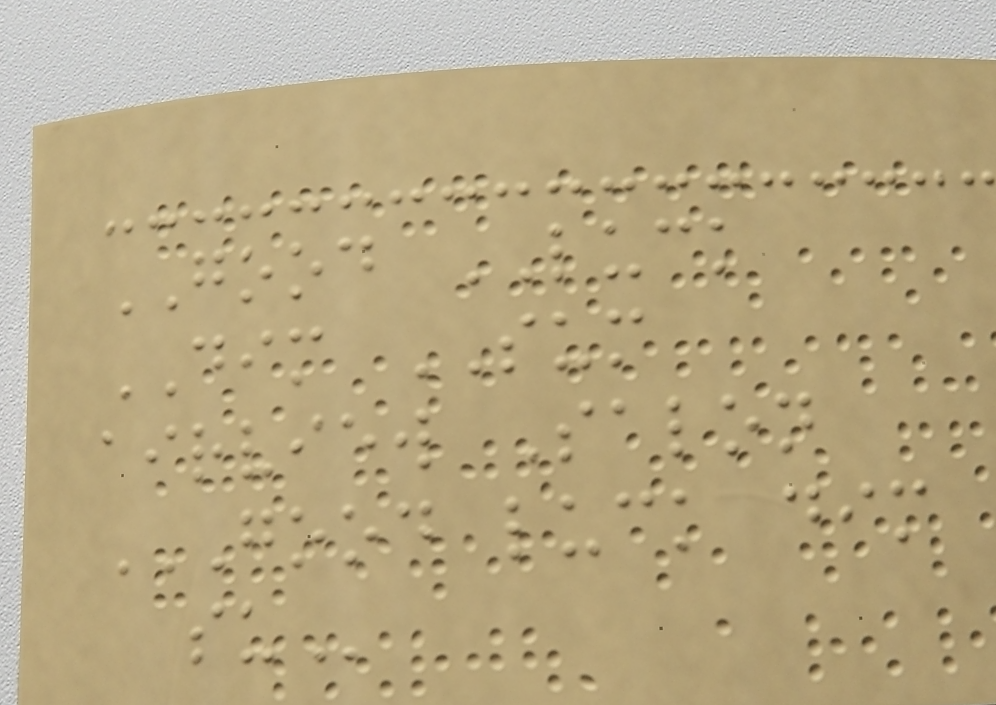GOOD LUCK
DIM SUM
airview Salon
GOOD LUCK DIM
SU
